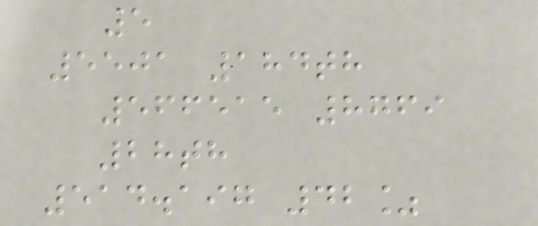5
5501 184th
566515 8769
28th
514.197 42%
